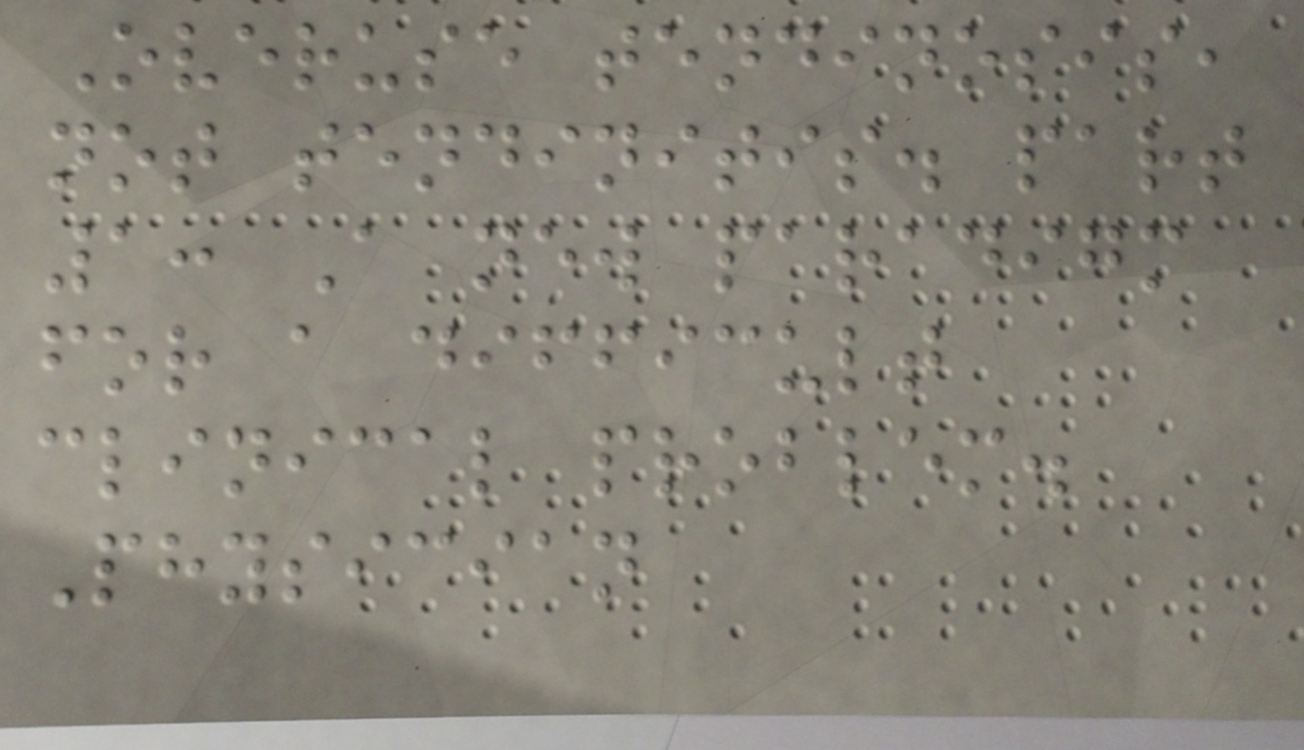Overuse tendinosis,
not tendinitis. part
1: A new paradigm
for a difficult
clinical problem.
Physician
